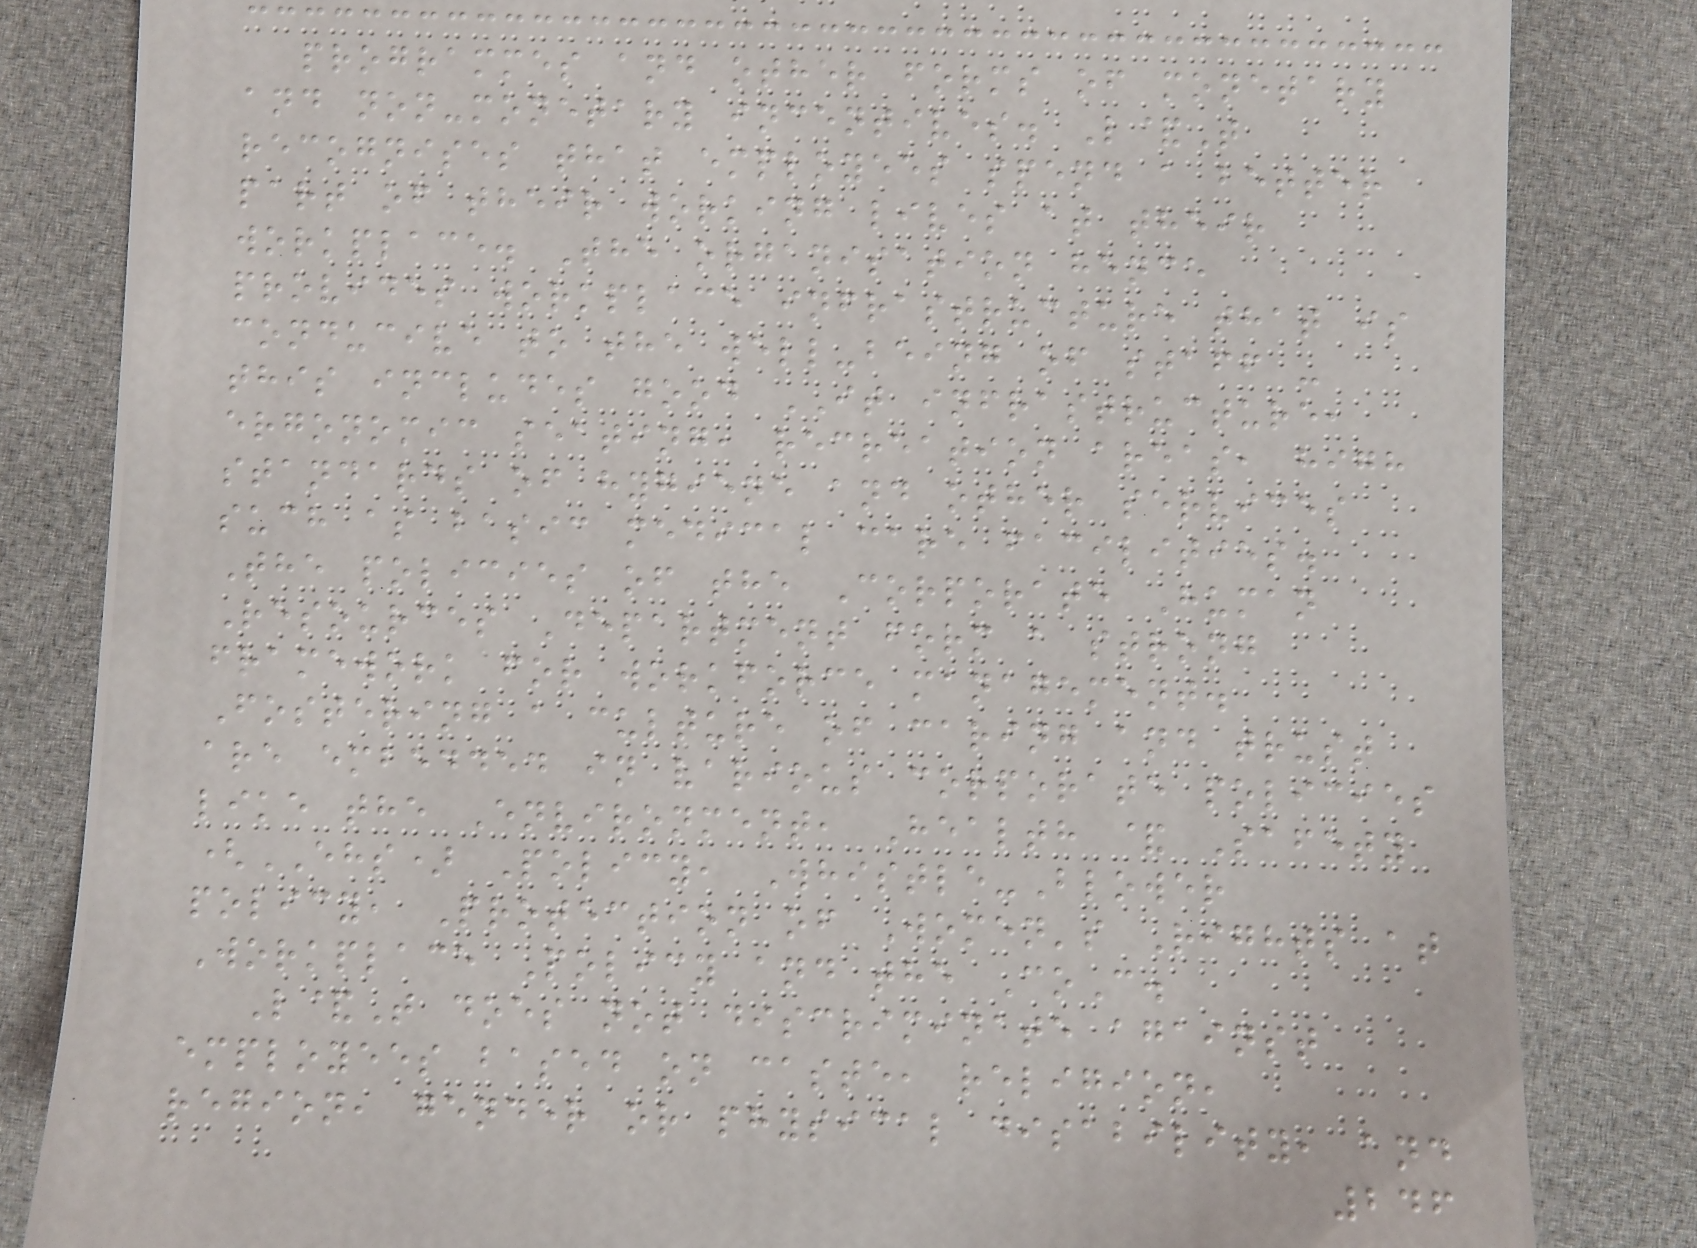programmes and other forms of monetary
and non-monetary incentives. L&T
recognises that employees spend a better
part of their working lives at their
workplace. The organisation hence
provides workplace infrastructure that is
conducive to the well-being of staff -
this includes good IT infrastructure,
ergonomic seating, recreation areas, high
standards of hygiene and other services
such as basic medical care facilities.
The policies of the Corporate Human
Resources Department form a strong
framework for workforce management.
Fostering a culture of caring and trust
are embedded in various corporate policies
like the Environment, Health & Safety
(EHS) Policy, Whistle-Blower
policy, Protection of Women's Rights at
Workplace Policy and the CoC.
L&T does not discriminate against
employees based on caste, religion,
region, gender or physical disability, and
246
